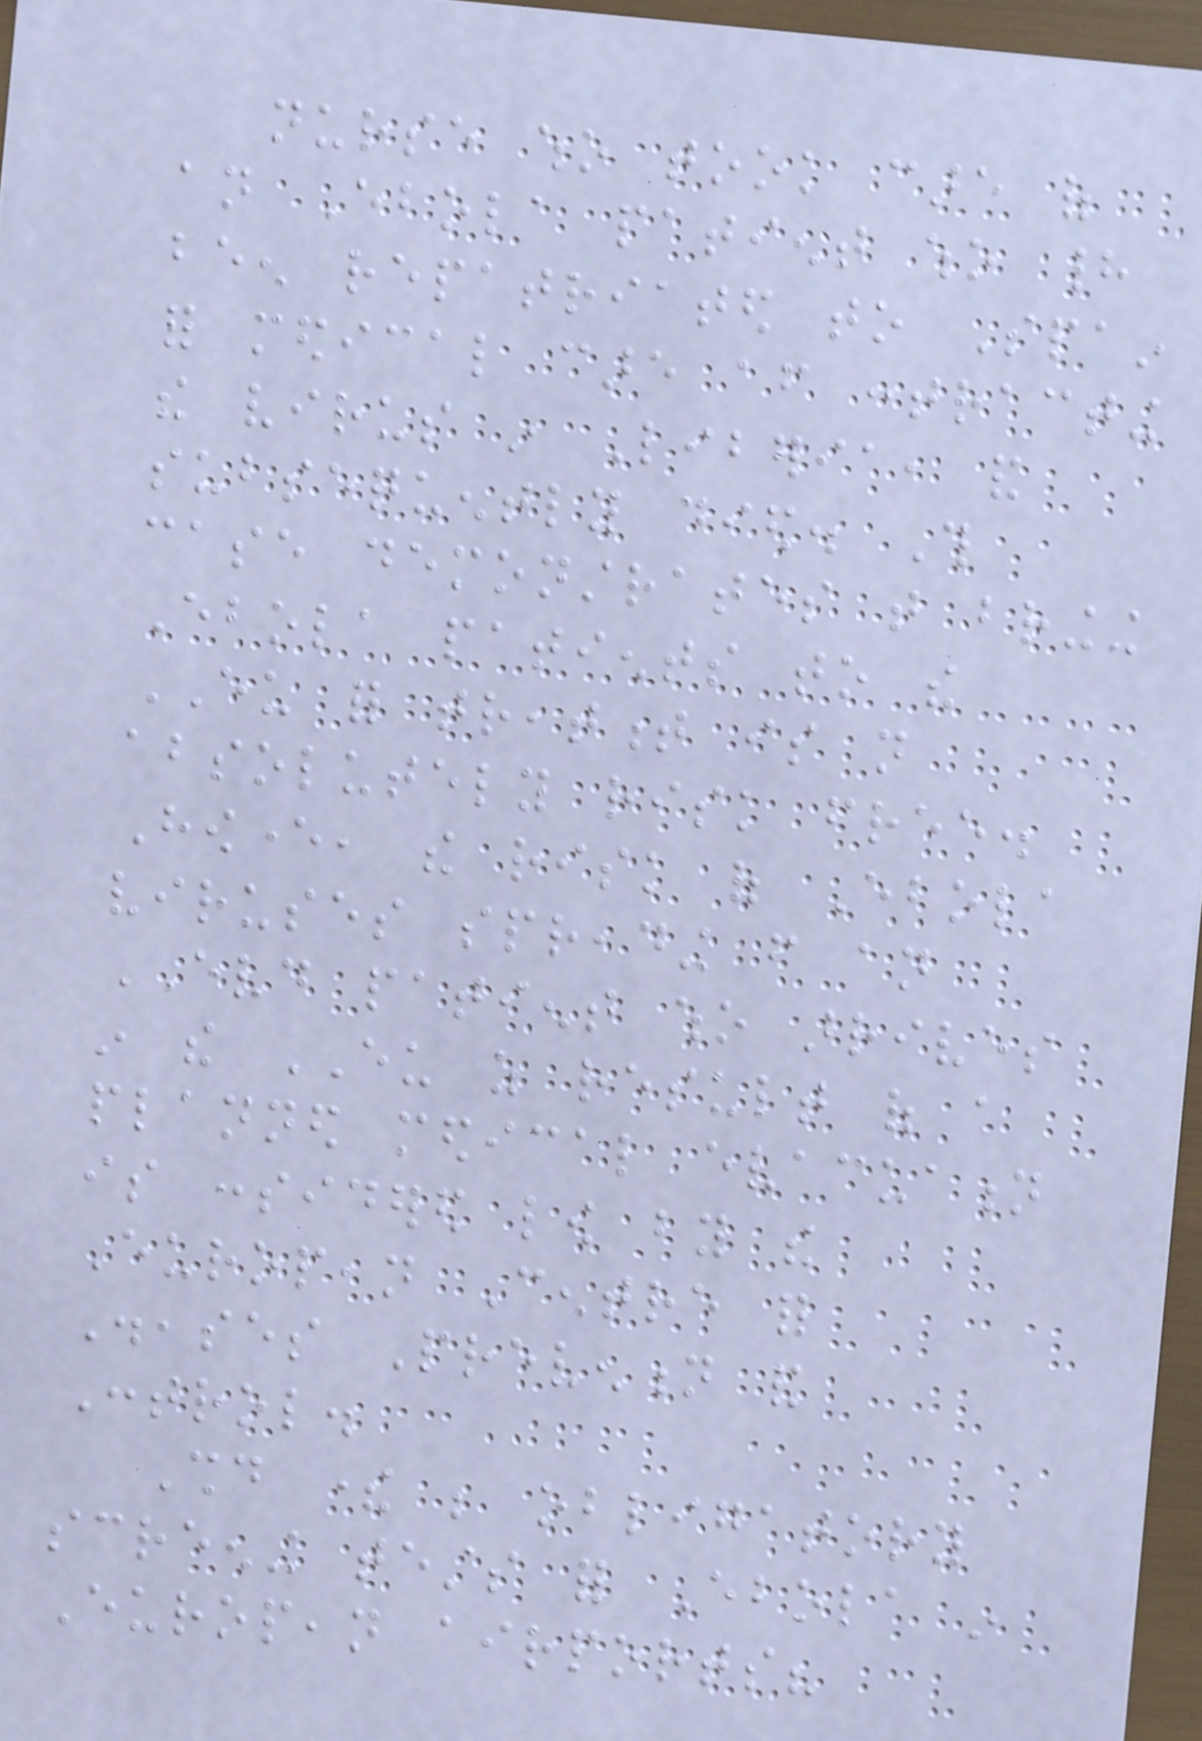nurse who took care of
an Ebola patient who had
been repatriated to Spain
for medical care after contracting
the virus in Liberia, and
subsequently died. This
case demonstrates that bringing
Ebola patients to the
EU for treatment is not
absolutely risk free.
However, the risk of Ebola
viruses spreading from an
EVD patient who arrives
in the EU as result of a
planned medical evacuation
is considered low by the
European Centre for
Diseases Prevention and
Control.
Should there be obligatory
screening tests for Ebola in
European airports?
